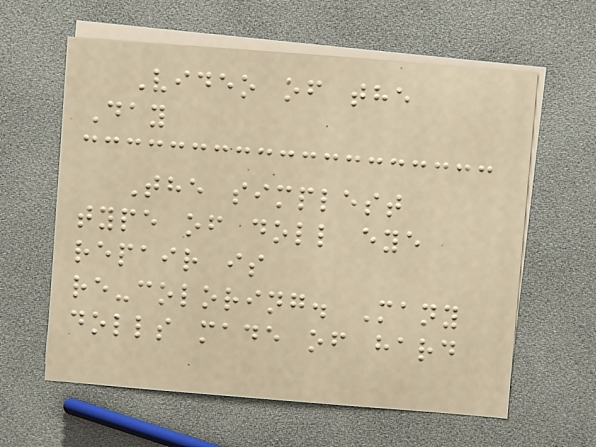Video of the
Day
The simplest
type of doll eye
repair is
re-coloring. Many
dolls made of hard
